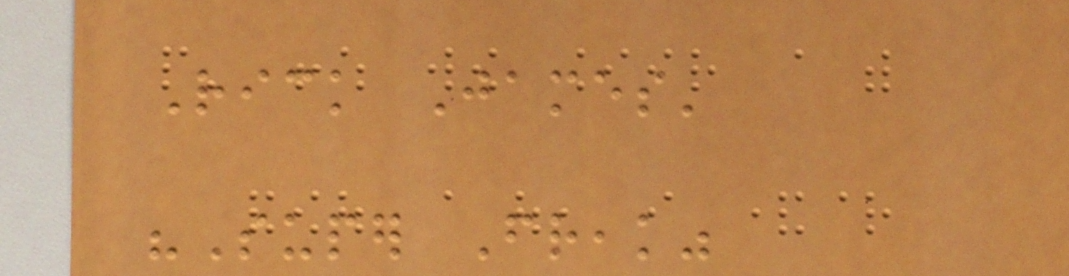Rick James'
"Super Freak"
